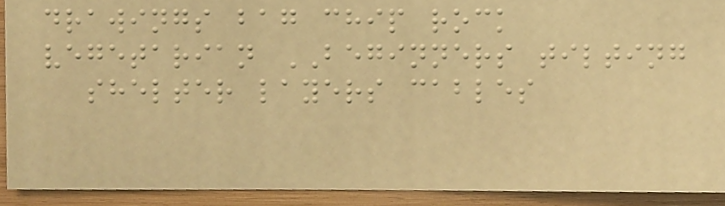drawings bag chip rock
vegetarian BEGINNERS tilting
shelter layers cables
